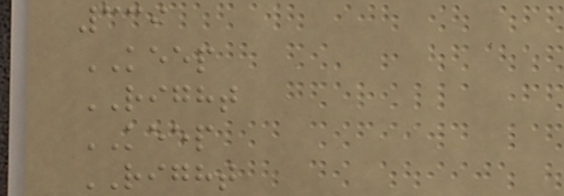339
KEEP
RIGHT
KEEP
RIGHT
